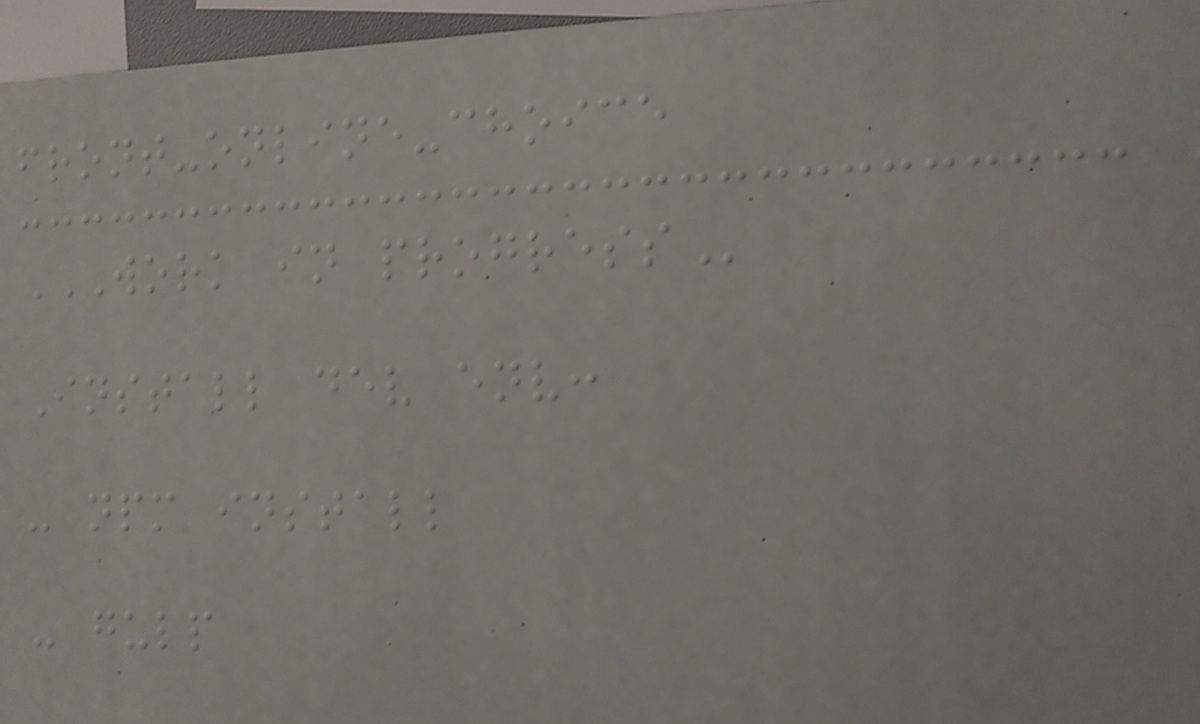front-online-choice
WORK IN PROGRESS
Install dev env:
- npm install
- gulp
